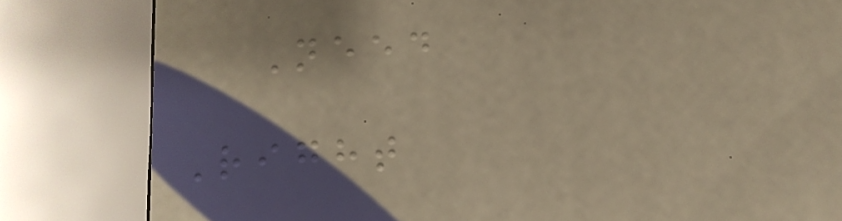Need
Right
